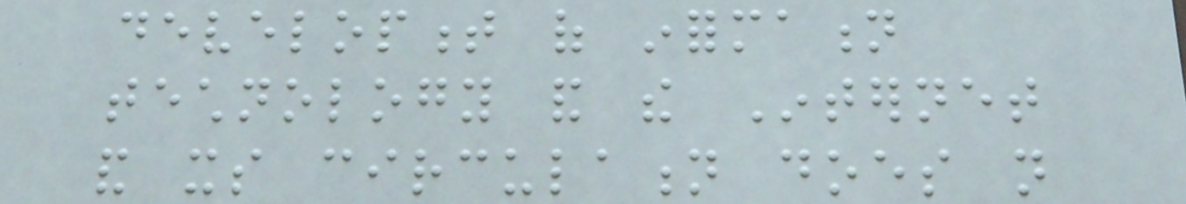development of information
technology and the Internet
and its circulation does not
